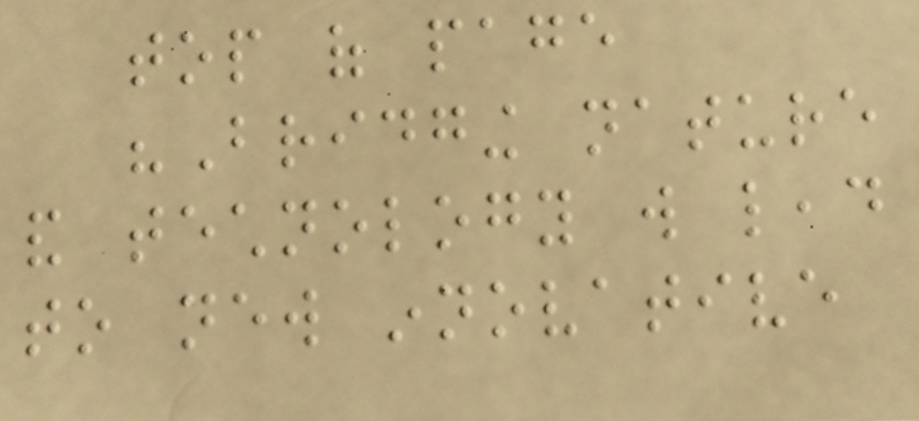top of page
"Bridging nature
and technology will lead
to new innovative
